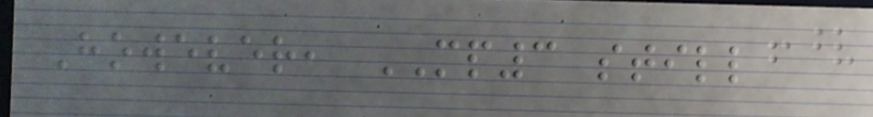However, MP3 still
